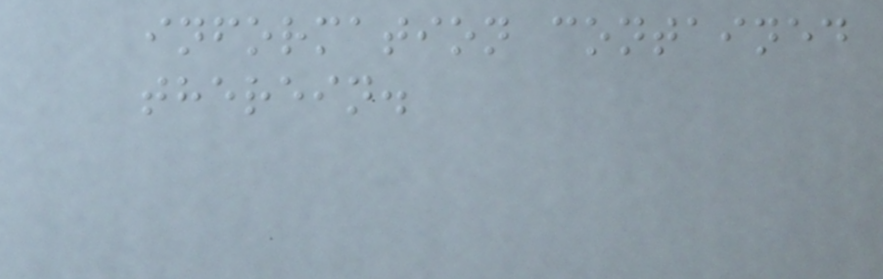information contained
therein.
